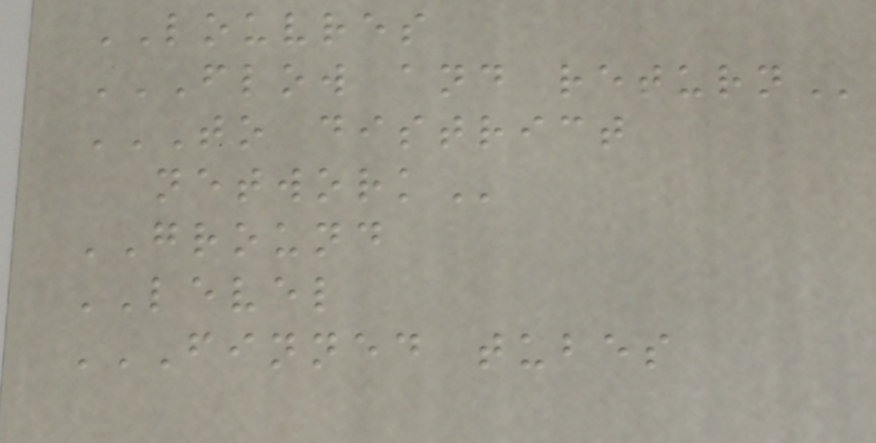LOUVRES
FLOW AND RETURN
TO DISTRICT
NETWORK
GROUND
LEVEL
FINNED TUBES
